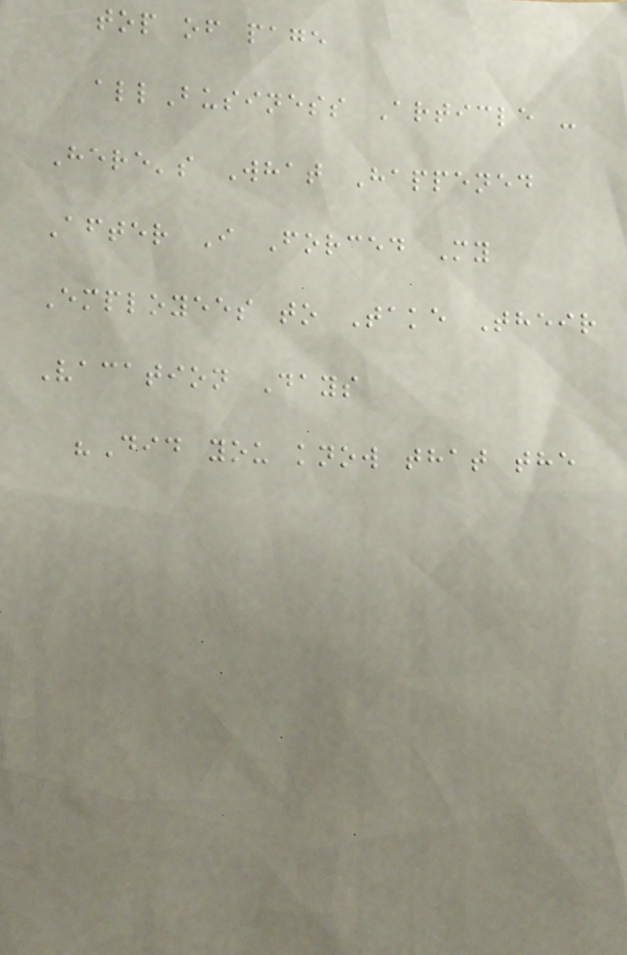top of page
allBusiness Article -
Here's What Happened
After I Forced My
Employees to Take Their
Vacation Days
"Did you know that the
